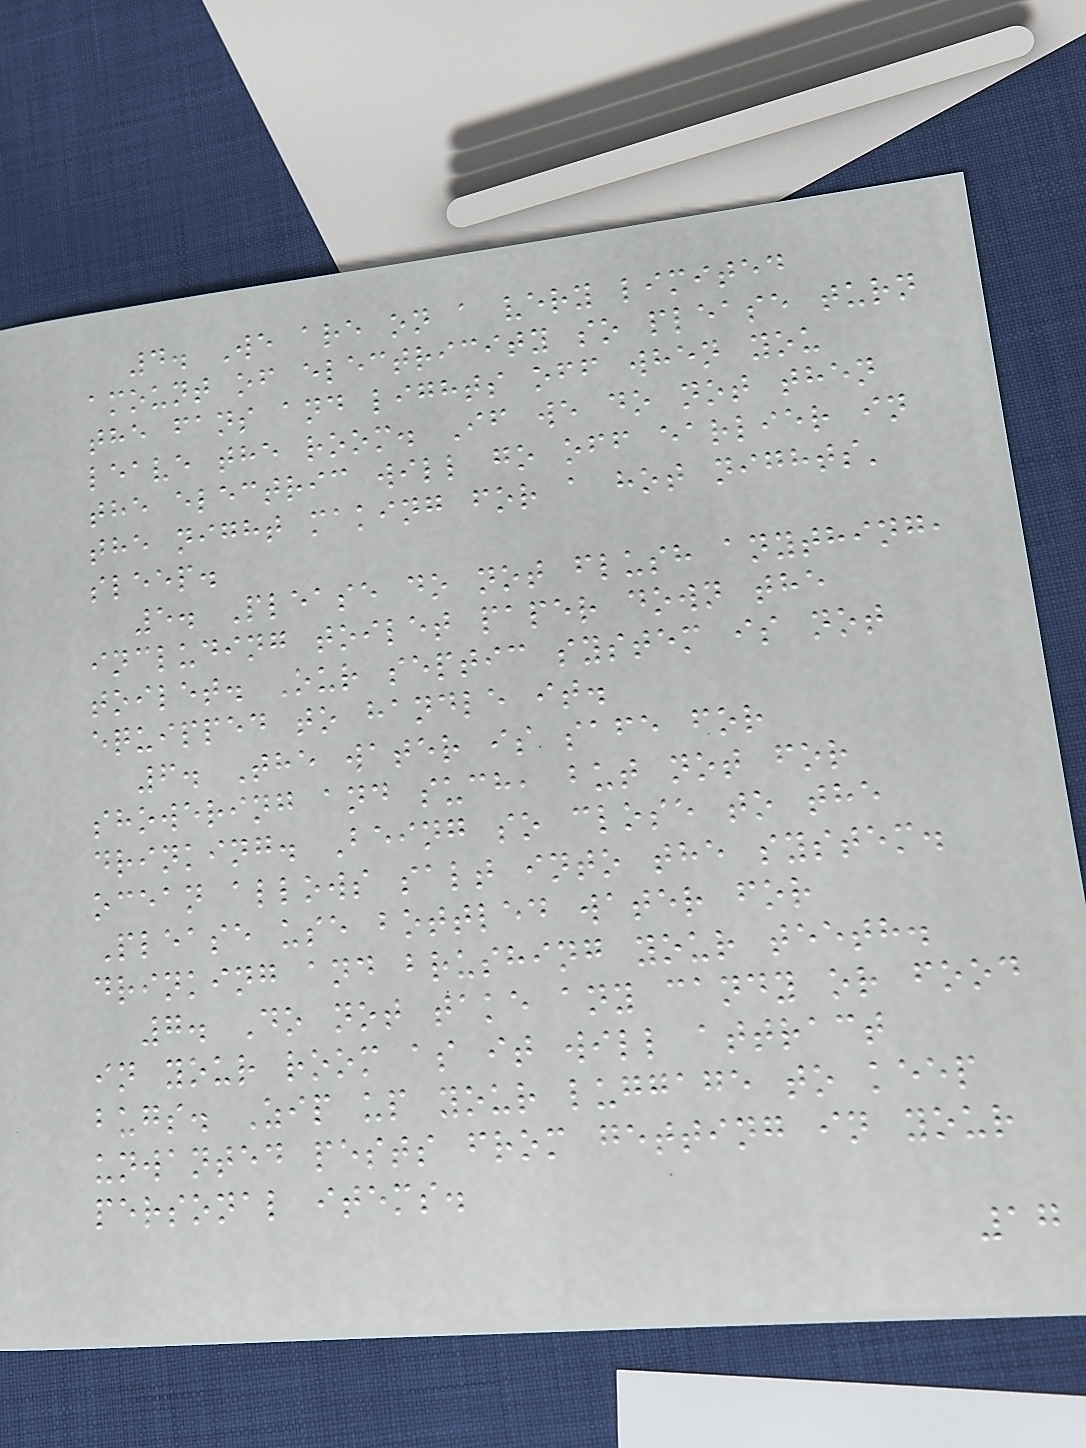4. We are on a very limited
amount of electricity so please turn
the fans and lights off when you
leave the room. If we do not then
the electric will go off earlier in
the night making for a hot nights'
sleep.
5. Please do not flush anything,
including toilet paper down the
toilet. Our septic system is not
equipped to handle it.
6. The water is safe for
showering and such, but not for
drinking. Being so close to the
ocean allows salt into the system.
Please use bottled water for
drinking and brushing your teeth.
7. Do not take any candy or food
in your room as it will attract
bugs. Zip up your luggage to keep
unwanted pests from getting in your
personal items.
17
